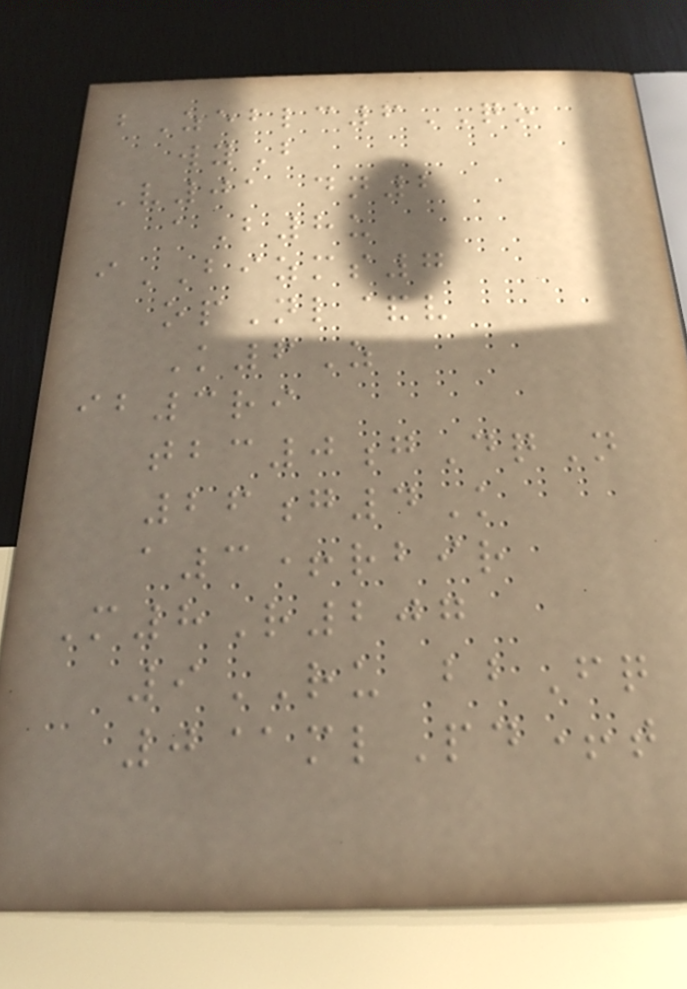bZeblc6QO
wyB
V01 dn2
aB8u
iBIZMS7
opNl&v
K6Z
ib3ri
tbc0gDqN
26g4K
a3+rbir
M8R207
9RU bbFq
0@mlPd+t
